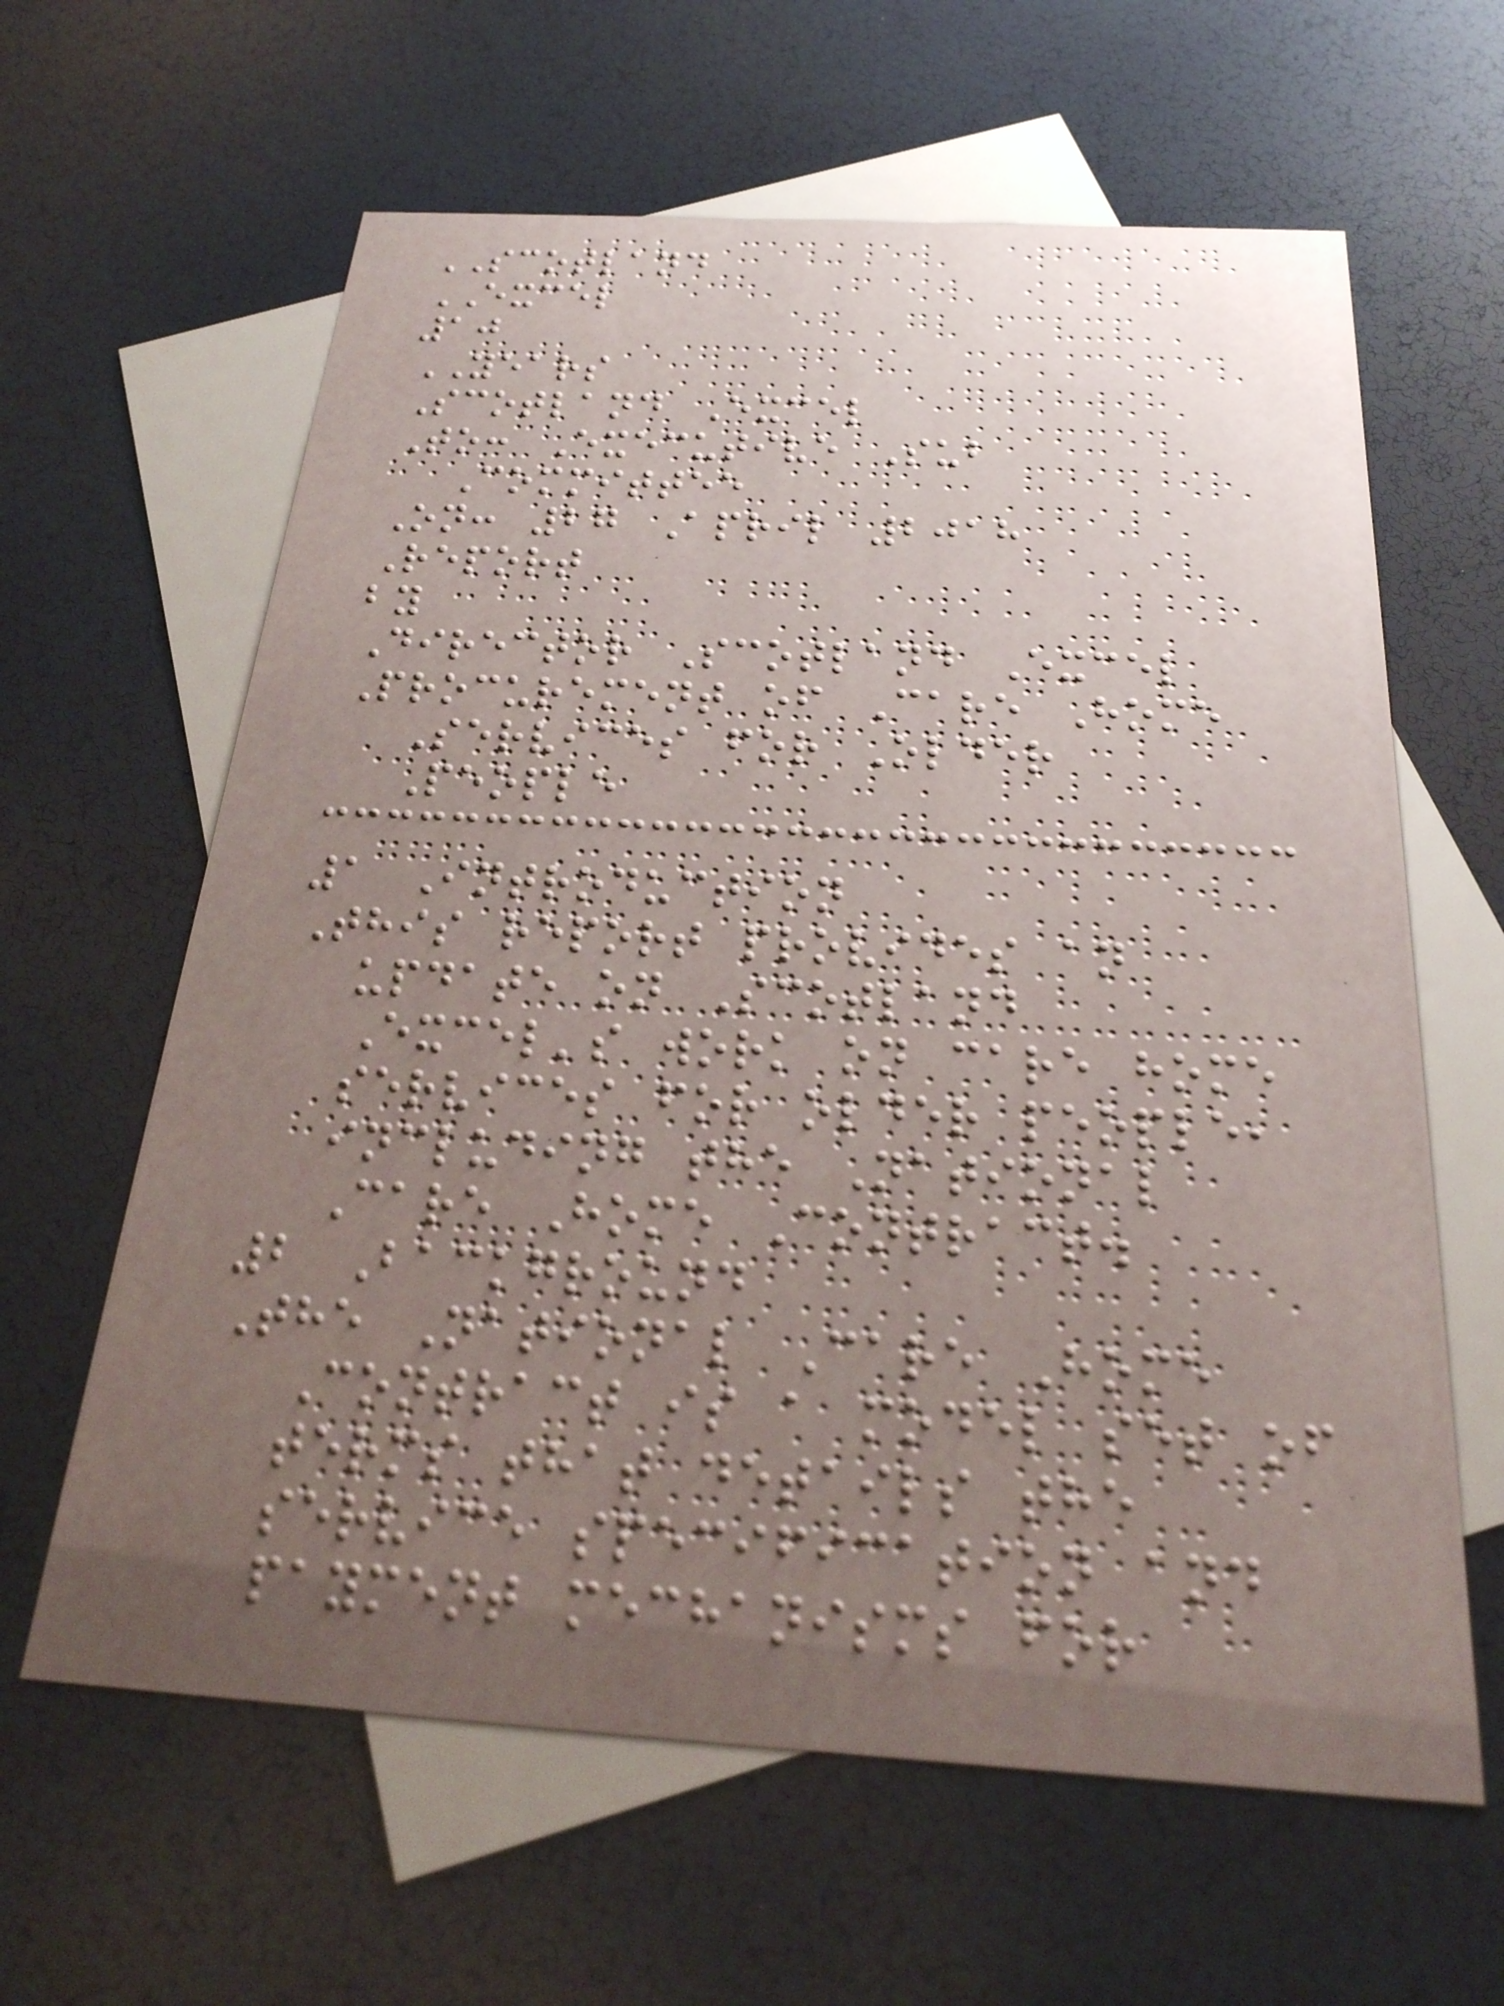SCOTLAND
EXCEL
10
YEARS
Scotland Excel
To: Executive Sub
Committee
On: 27 April 2018
Report
by
Director Scotland Excel
Procurement of Care Home
Services for Older
People
1 Introduction
This report provides an
update on Scotland
Excel's work on care home
services for older people,
including the National
Care Home Contract.
2 Background
The National Care Home
Contract is a model set of
terms that details the
service specification and
payment mechanisms for
